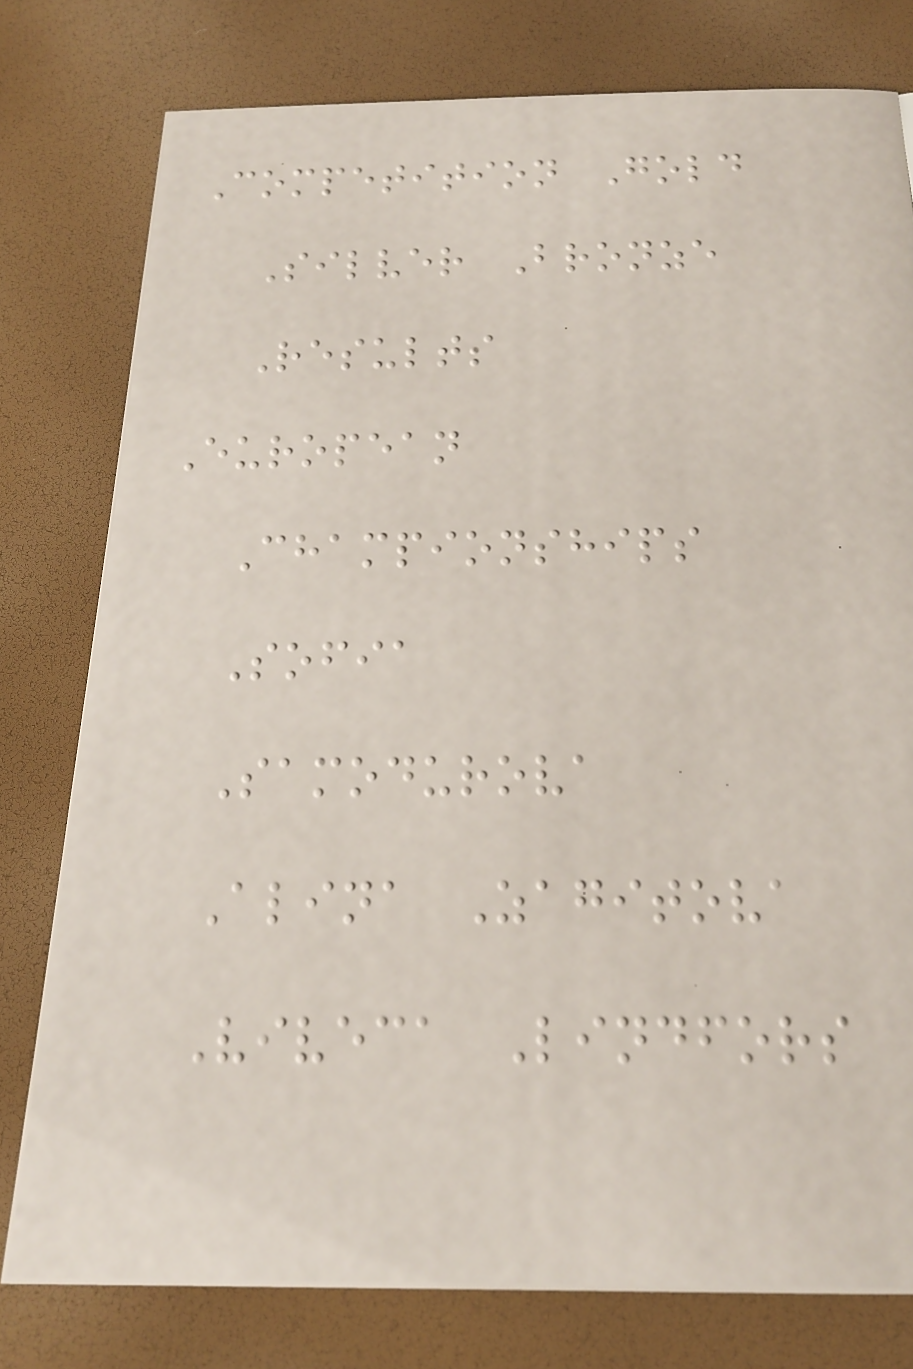Competition Gold
Silver Bronze
Results
European
Championships
Sofia
Samodurova
Alina Zagitova
Viveca Lindfors
